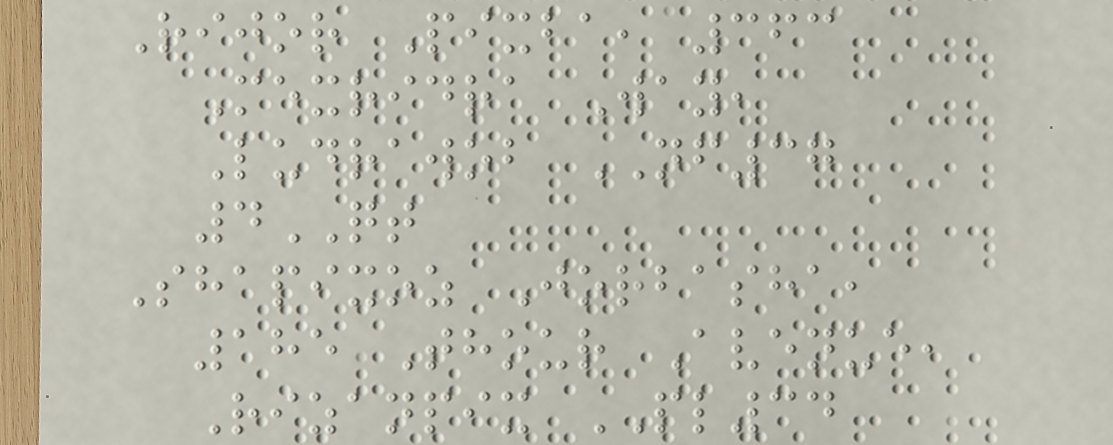Rijor Pixba, 363
Mexridra Way,
Ludrawob NF37
4QT
Shapixoz Jorbasha,
185 Thour Avenue,
Rizanpix PL34
